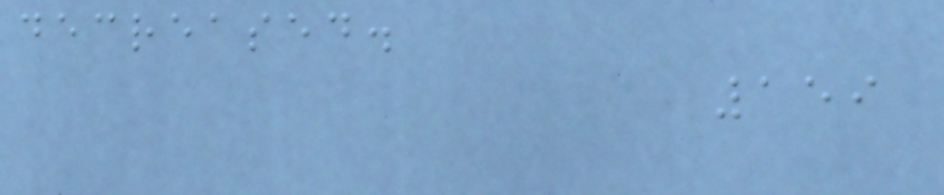decreased.
159
